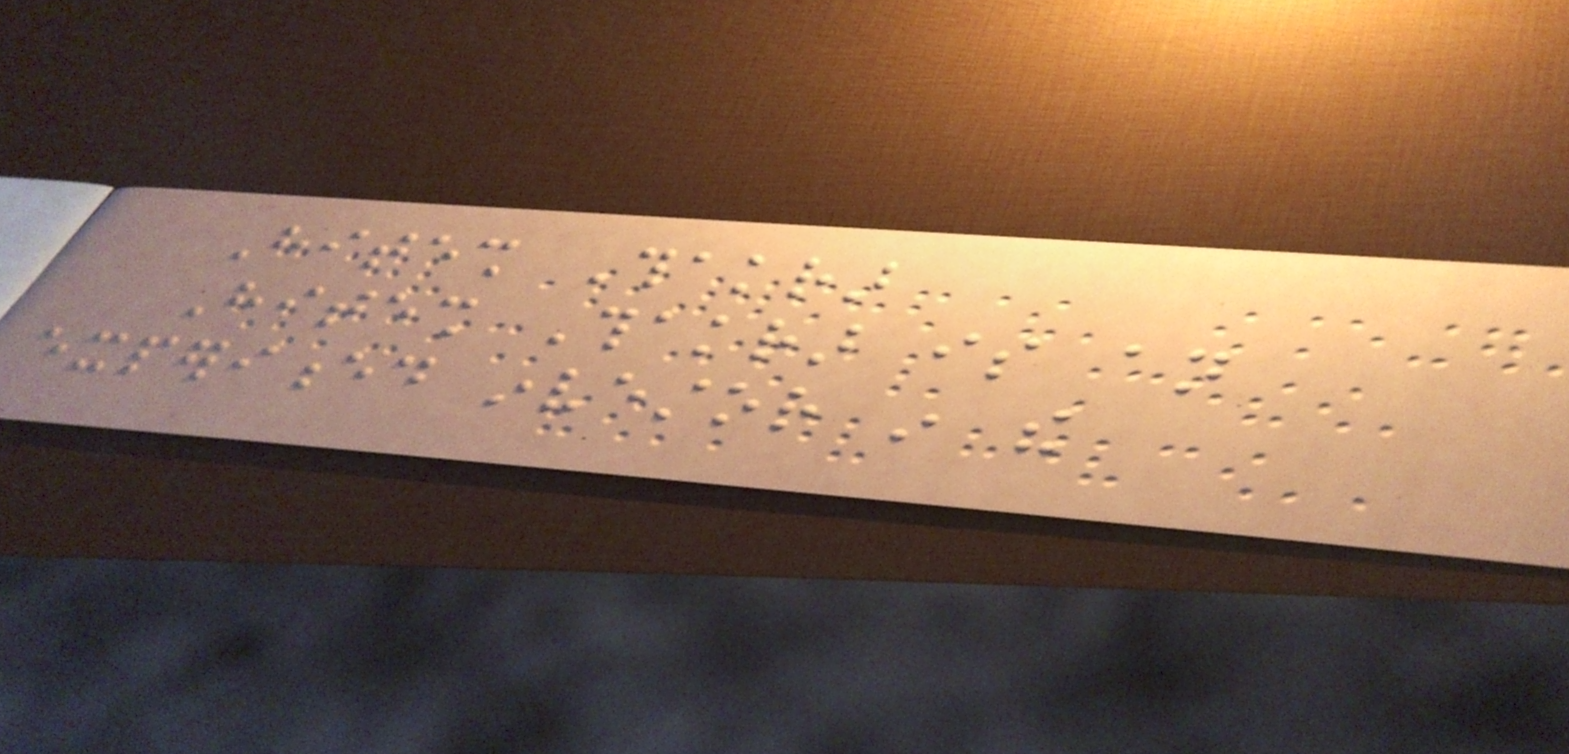Hitesh Thakrar
Hitesh Thakrar is an
experienced investor in the
